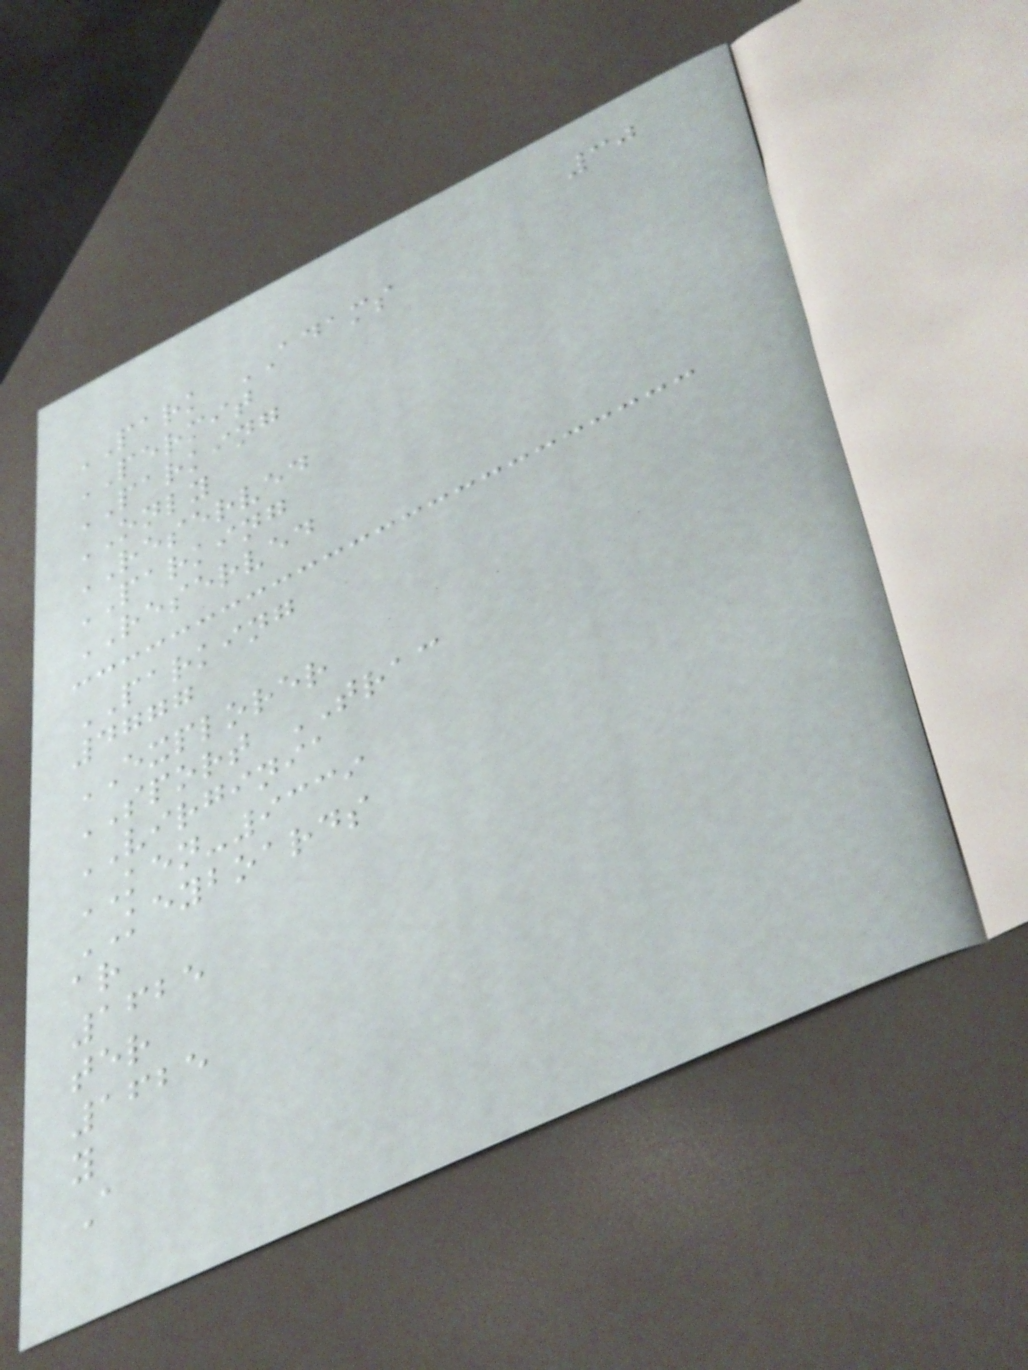30
PARK ADAMS
PERMIT
PARKING
ONLY
RESERVED
PARKING
RESERVED
PARKING
4777
EXPLORER
SPORT TRAC
VIRGINIA
KEN-9339
KEYBOARDS
ar
1625
ter
1625
y
A
